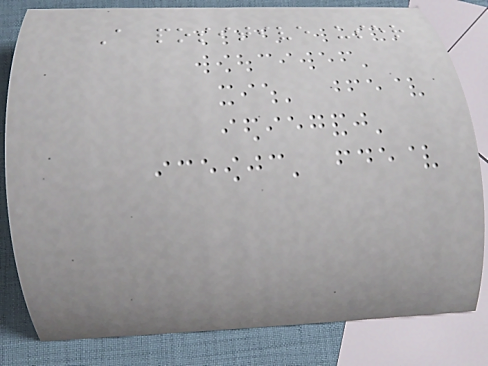A positive user
